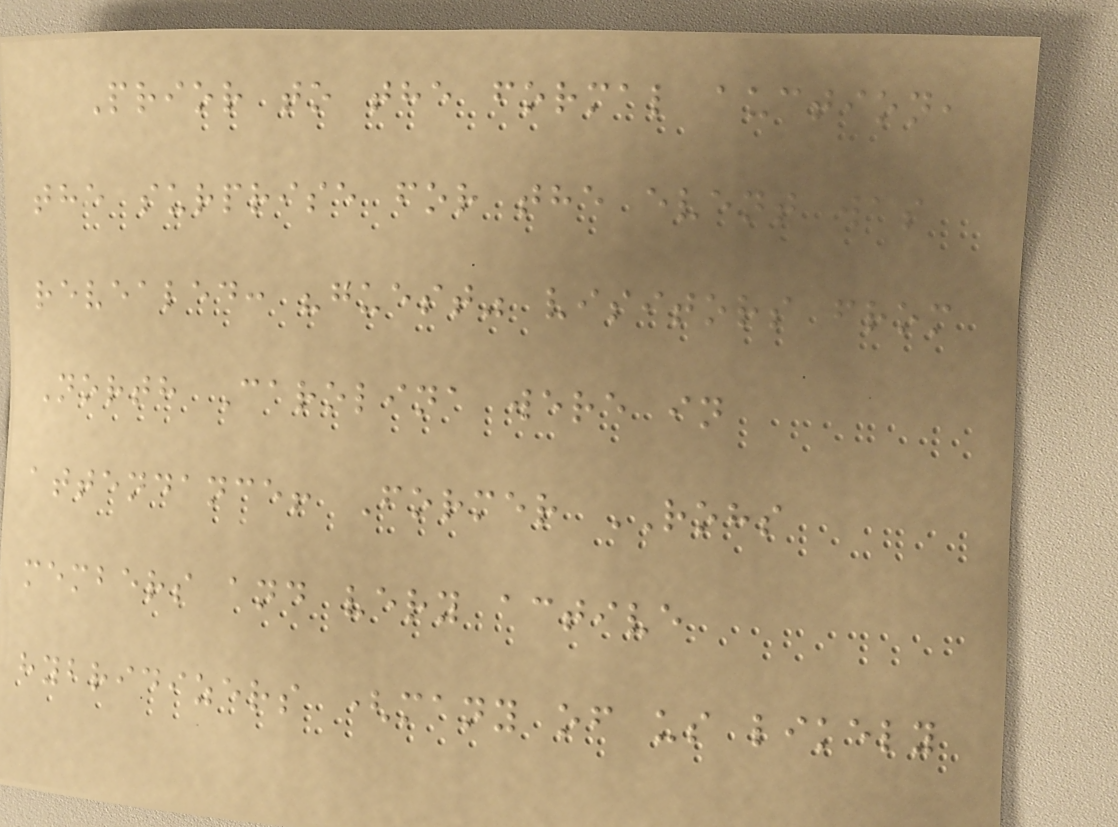Prior to the formal auction,
the surprise for the event was
revealed: "guest" visitors from
North Carolina were in
attendance! Former ROHS
members and very active
hybridizers (many of us likely
